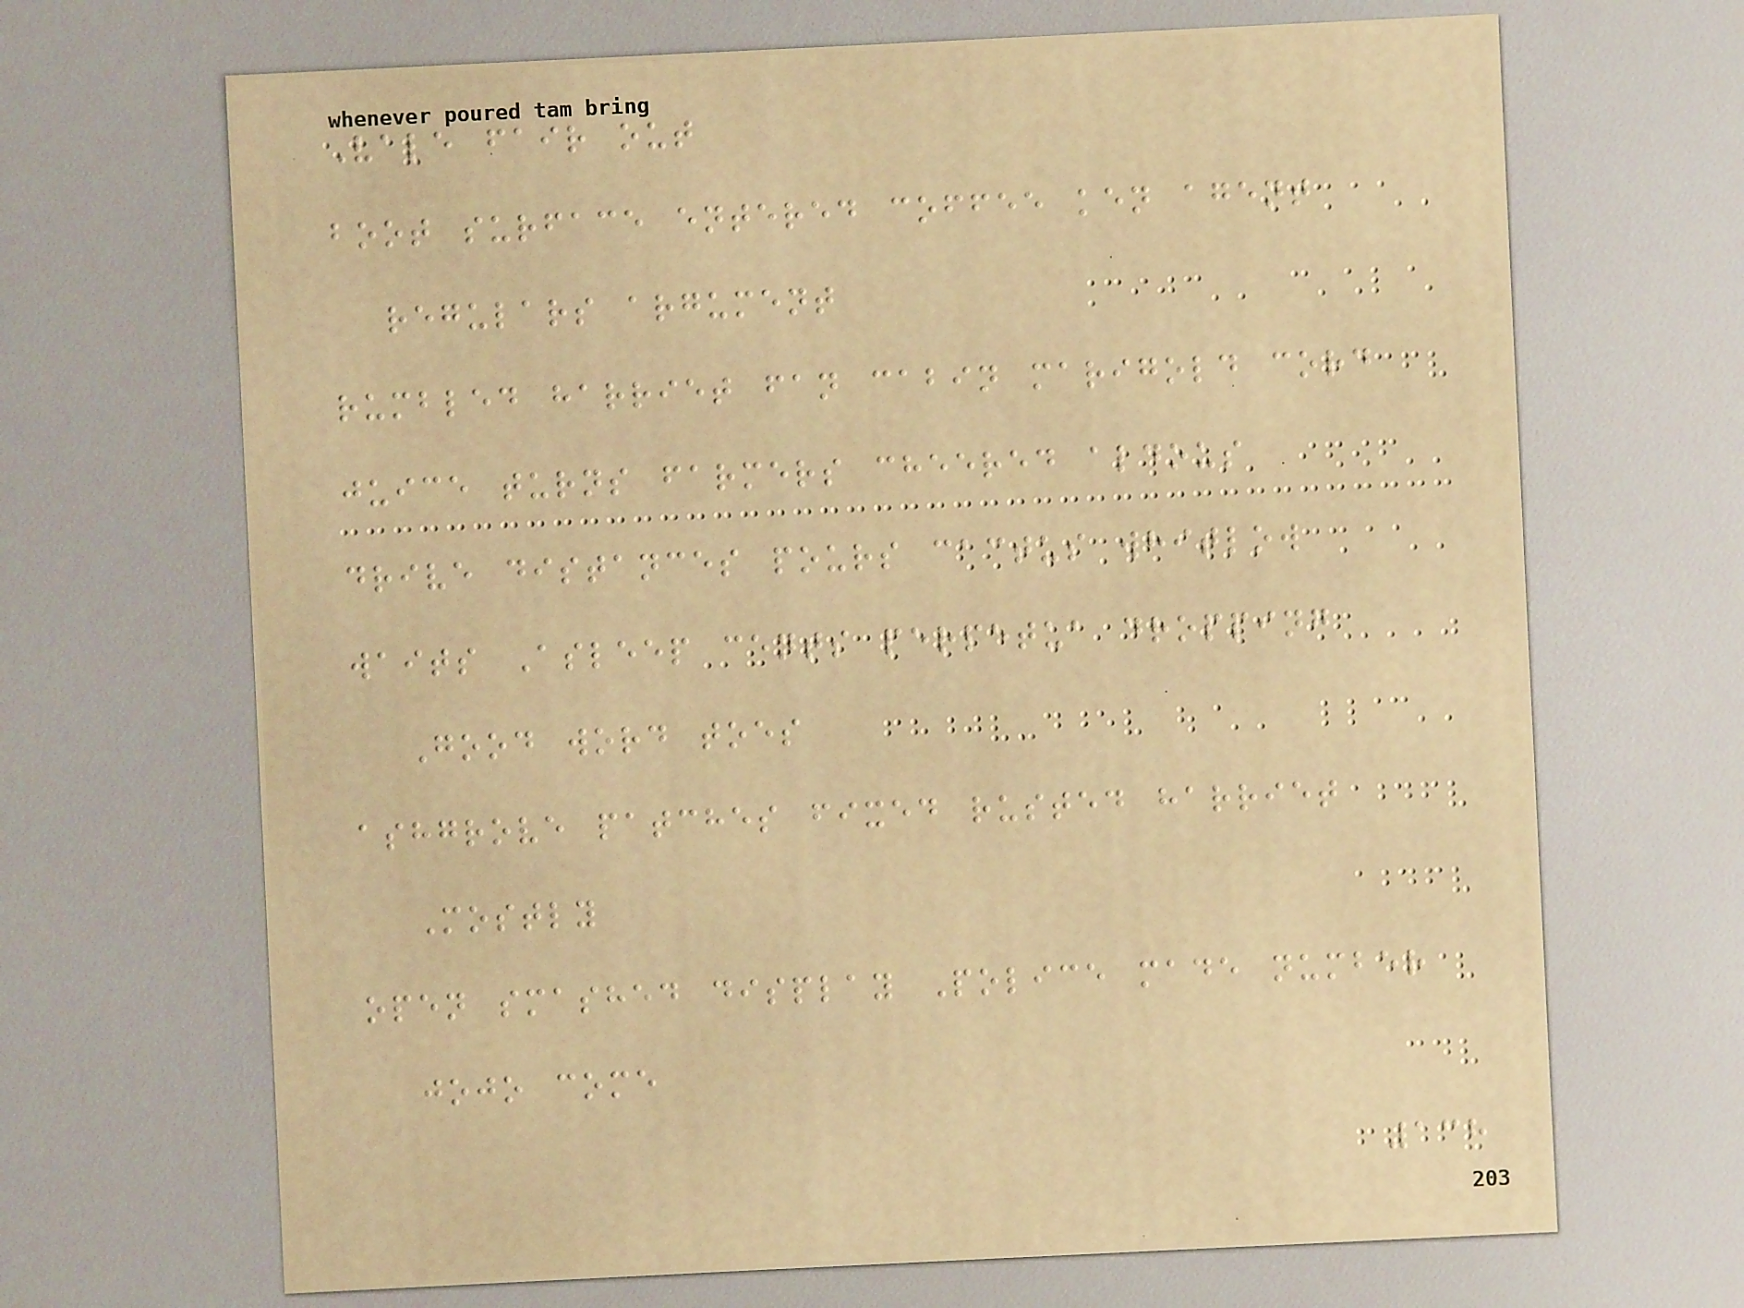Vale fair out
boot surface entered coffee ken agent
regulars argument
rumbled harriet fan cabin marigold cord
juice turns farmers cheered aldous
drive distances pours cactus whitlow
waits Asleep cents perpetua dropping
Good word toes
ashgrove patches fixed rusted harriet
Mostly
open smashed display Police made number
jojo come
138
